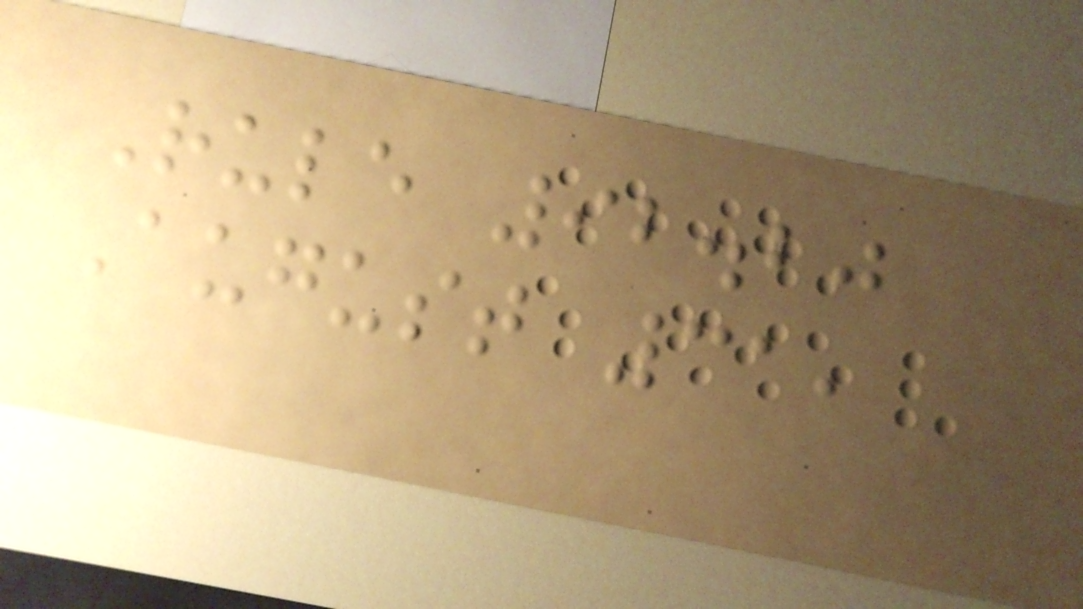Rule 92.20
August 31,
